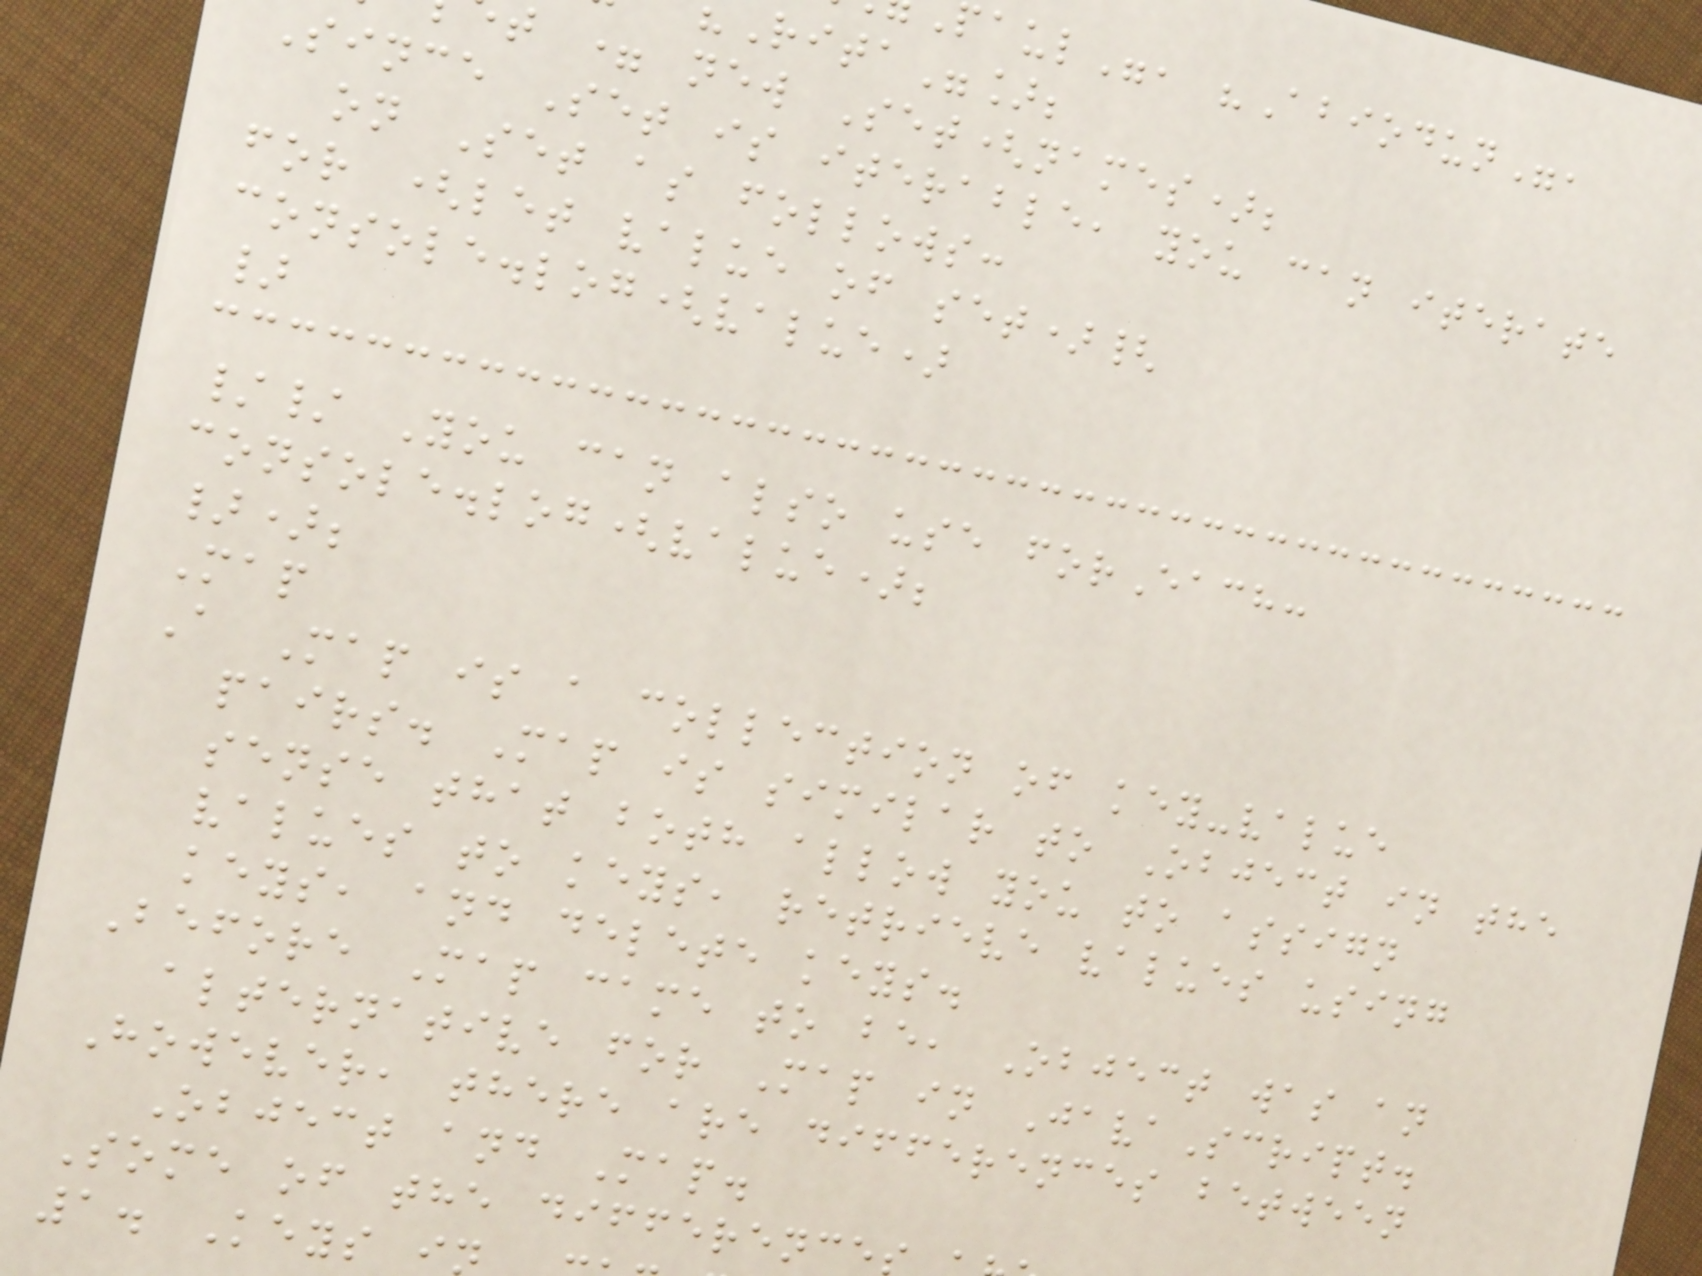paul", "Abiodun",
Rita"];
t = new Set(names);
Since Set is iterable, you can iterate
on Set as follows:
for (let value of set){
console.log(value)
}
// You can also use forEach:
console.log(value);
});
Map
A Map is a collection of key-value
pairs. Map is similar to Object in the
sense that both allow you to assign
values to keys, retrieve values using
keys, and delete keys.
Before Map came to be, Object was an
alternative for Map in JavaScript.
However, there are differences between
Object and Map.
Some of the difference
1. Keys i
